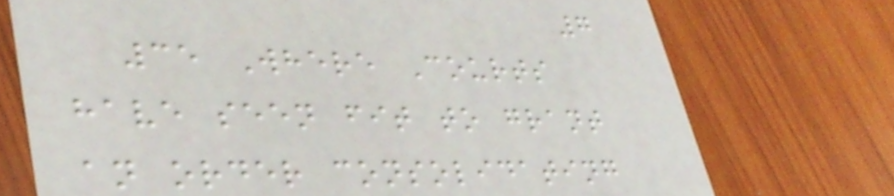7
35 Where Courts
have seen fit to grant
an order consolidating
